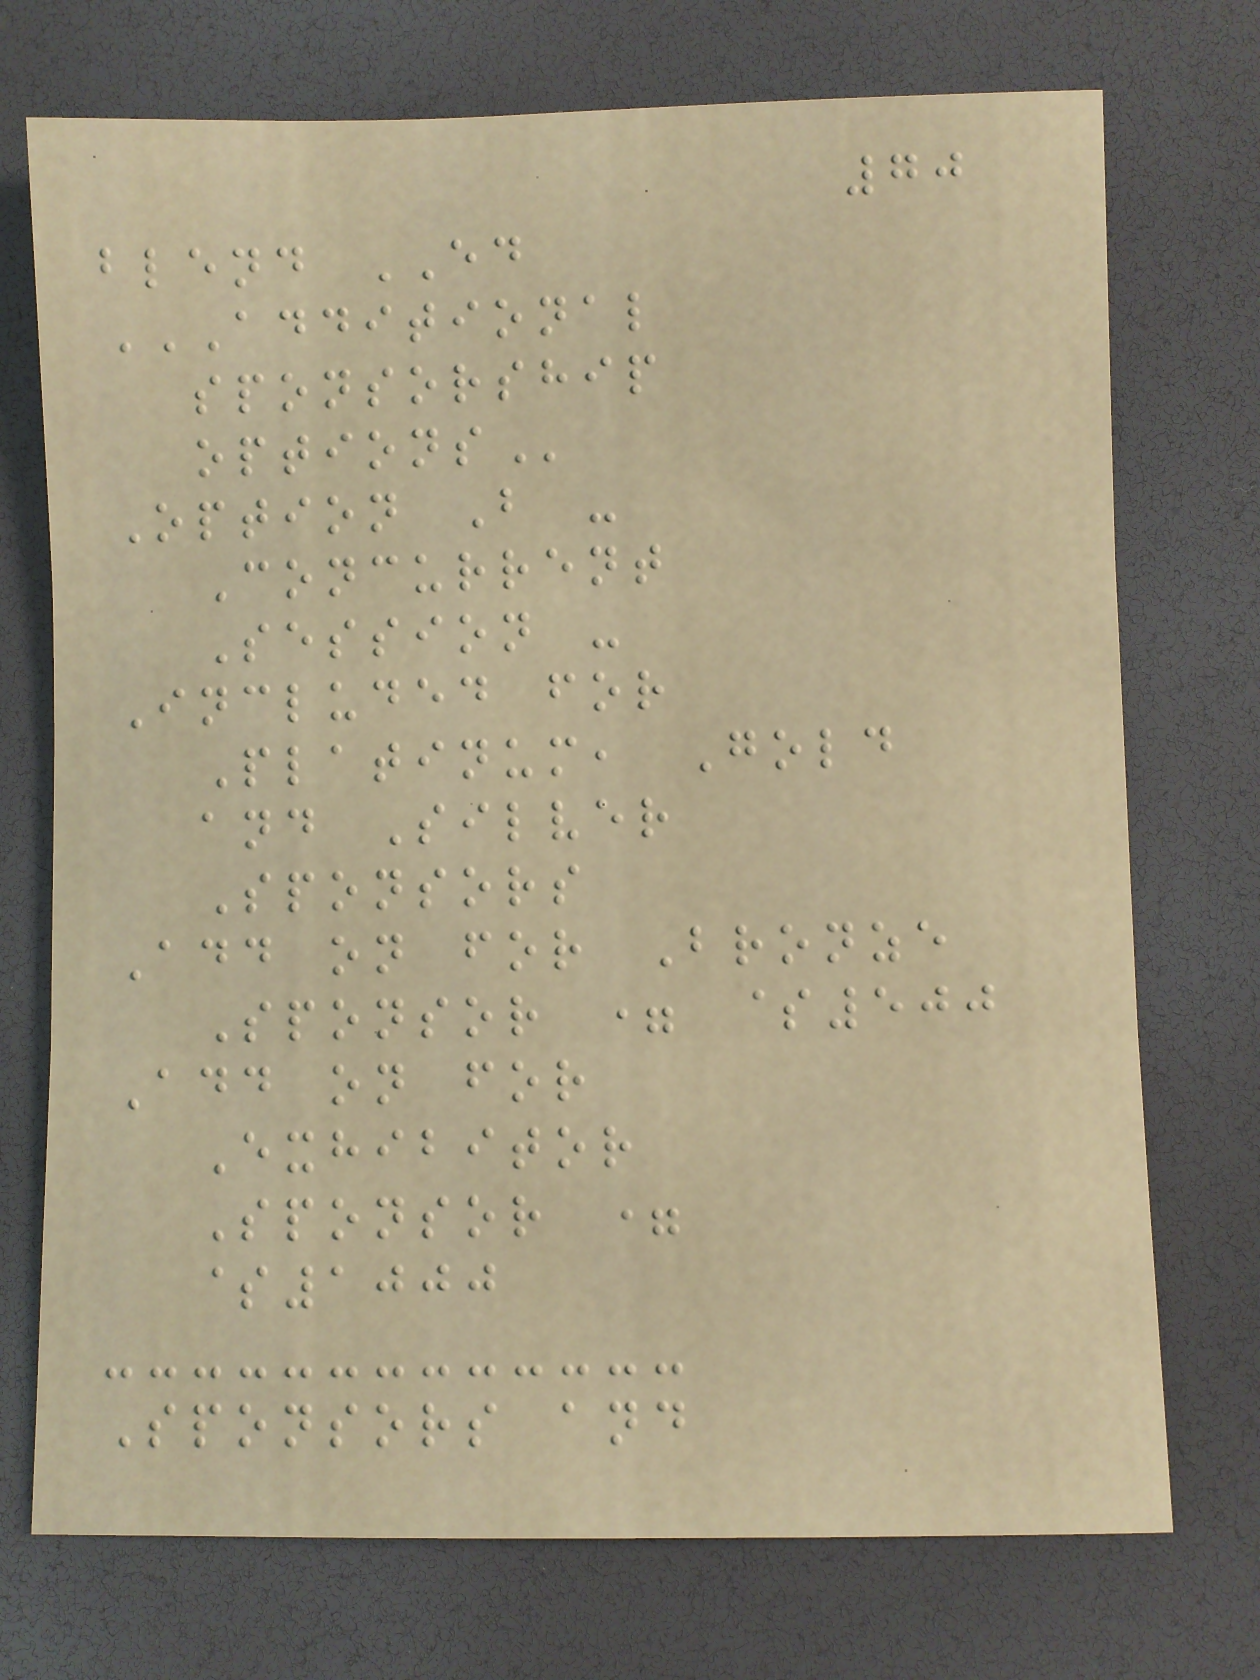70
blend ED
ADDITIONAL
SPONSORSHIP
OPTIONS
Option B -
Concurrent
Session -
Included for
Platinum, Gold
and Silver
Sponsors
Add on for Bronze
Sponsor = $500
Add on for
Exhibitor
Sponsor =
$1000
Sponsors and
